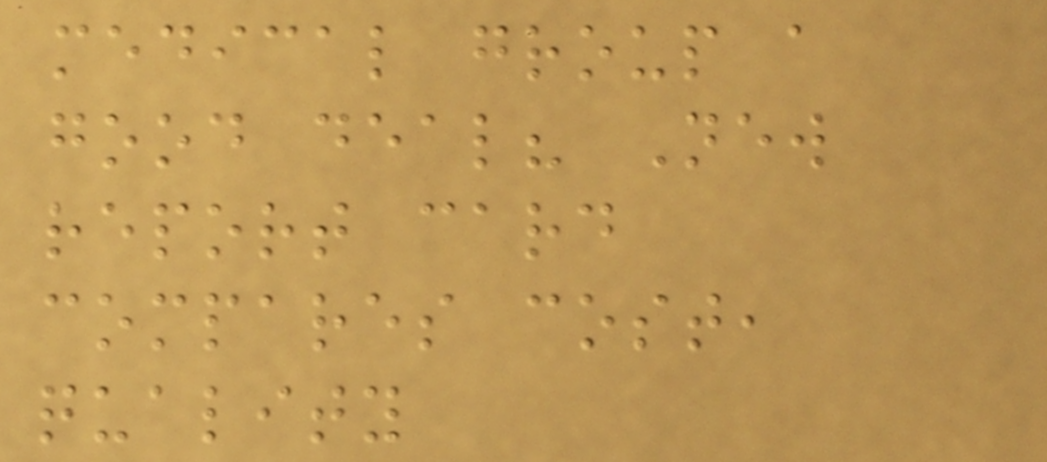medical group a
good deal? New
report card
compares cost,
quality
